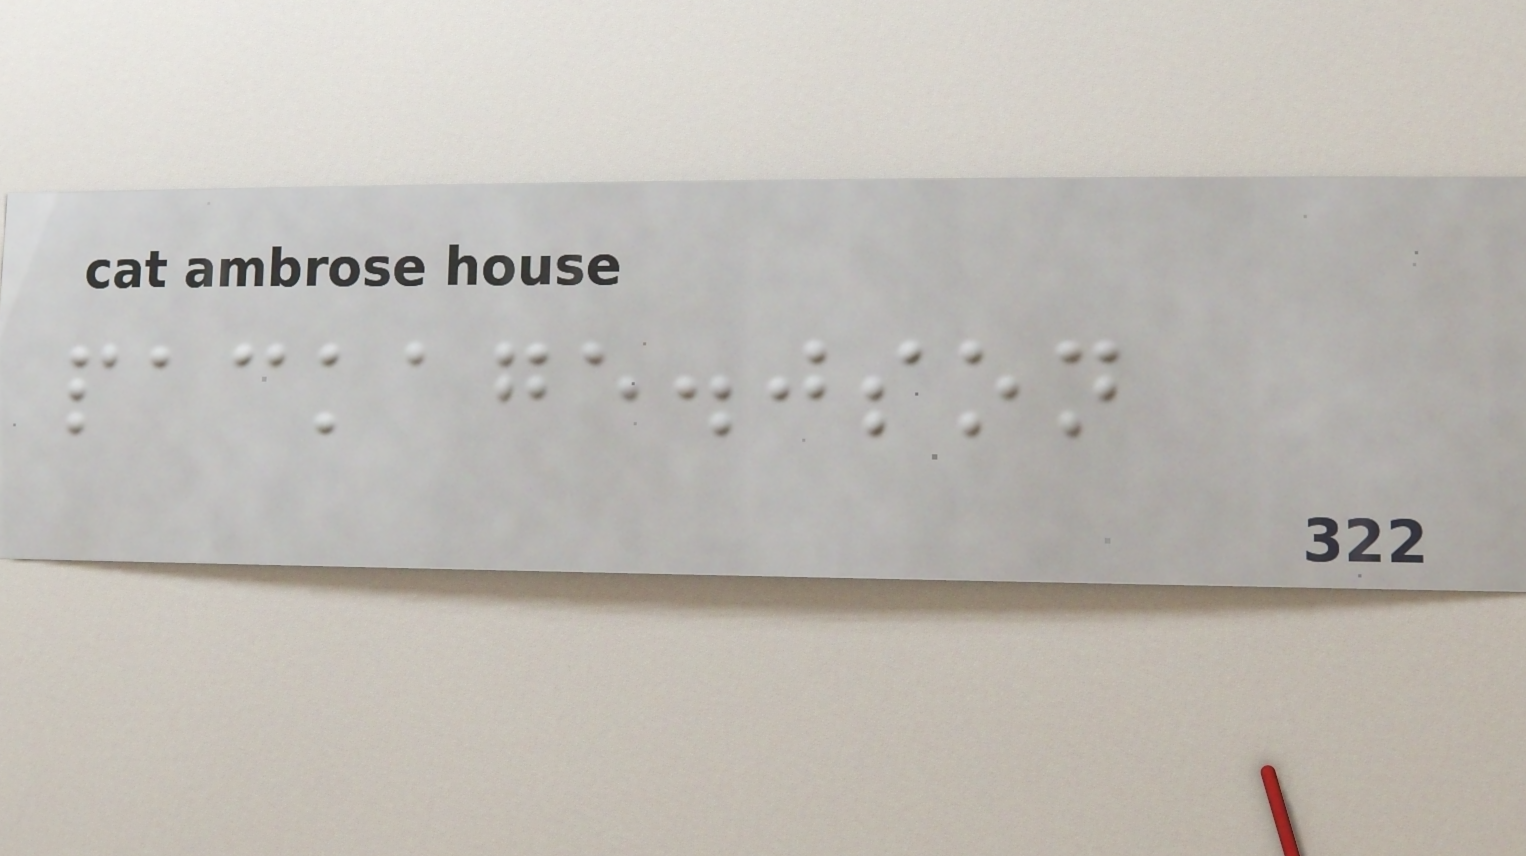package.json
